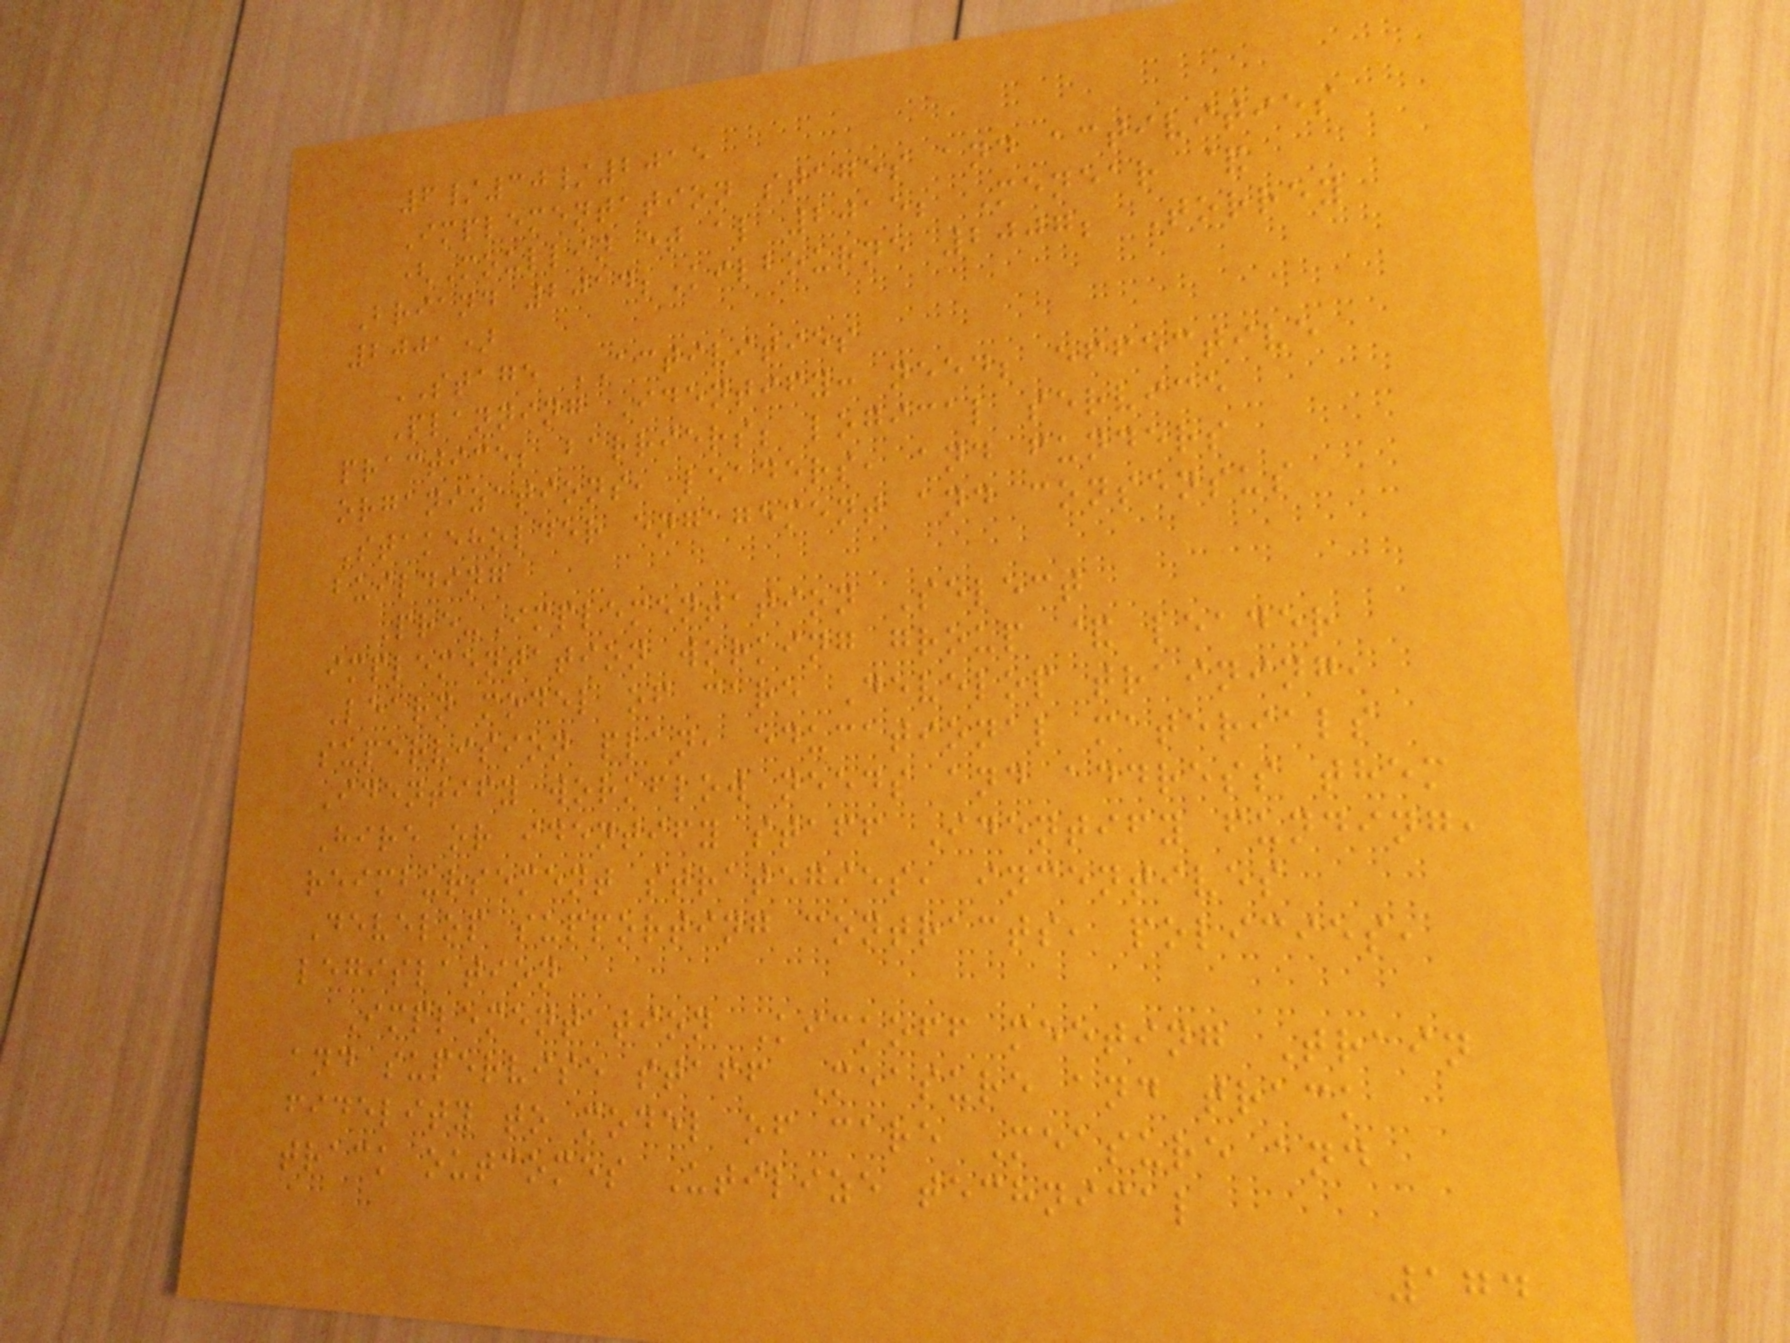6/30/2015
Implementation stages and activities
(Moullin et al 2015; Menear &
Briand 2014;Kilbourne 2007; Torrey
2001)
STAGE ACTIVITIES
Planning Identify: need; effective
practice; barriers; logical service
organizations, leaders, and funders
Stakeholder engagement and consensus
building
Pre-Implementation Select
implementation working group & leader
Learn model of care Develop training,
supervision plan, educational materials
Identify workflow needs and address them
Hire or identify staff Identify funding,
reimbursement strategies, incentives
Develop supporting contracts, policies,
legislation
Implementation Kickoff meeting Train
and supervise staff Measure and track
fidelity to model of care Measure and
track outcomes Utilize technical
174
